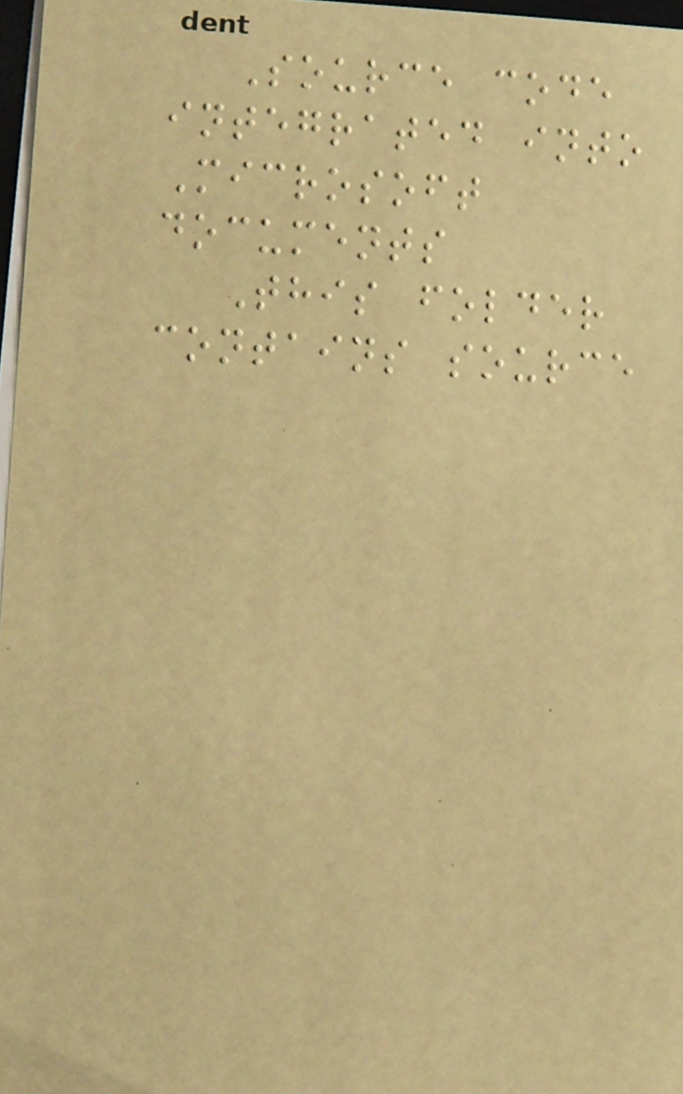Source code
integrated into
Microsoft
documents
This folder
contains source
